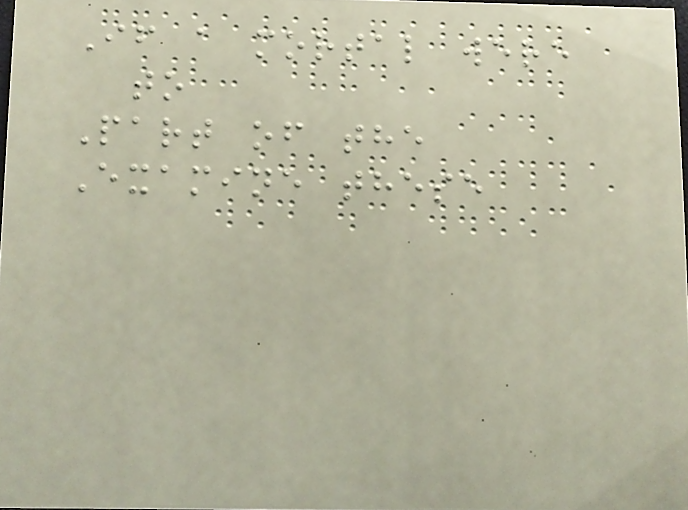If a mortal were
to
Part of the
Examine these
